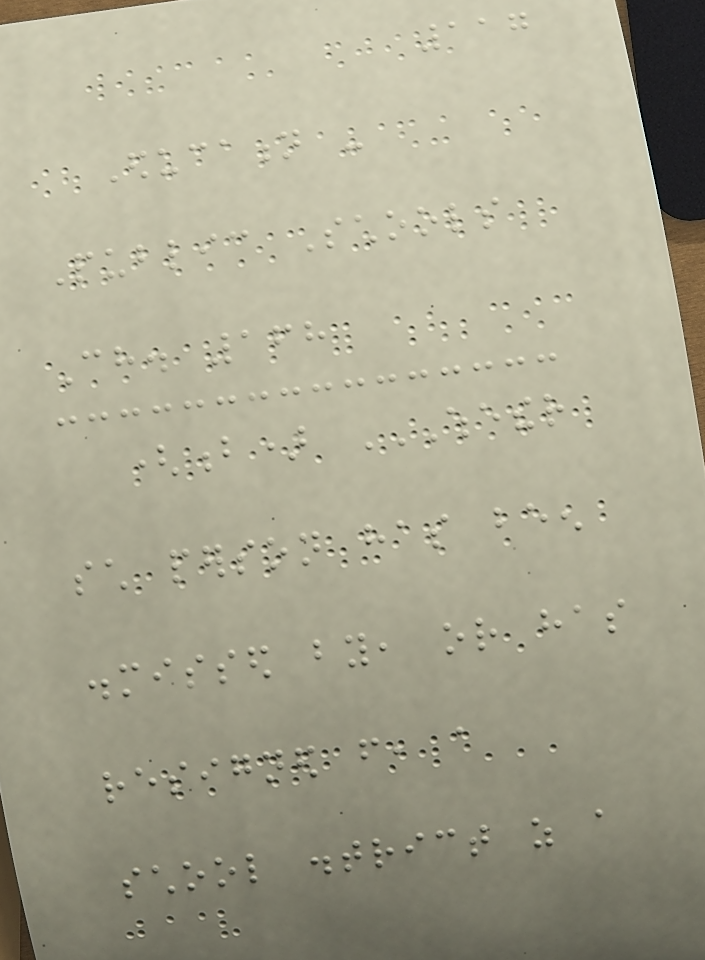117
Education -
Public Schools
Ch. 168
(b) WHETHER
SUCH PERSON HAS BEEN
DISMISSED BY, OR HAS
RESIGNED FROM, A
SCHOOL DISTRICT AS A
